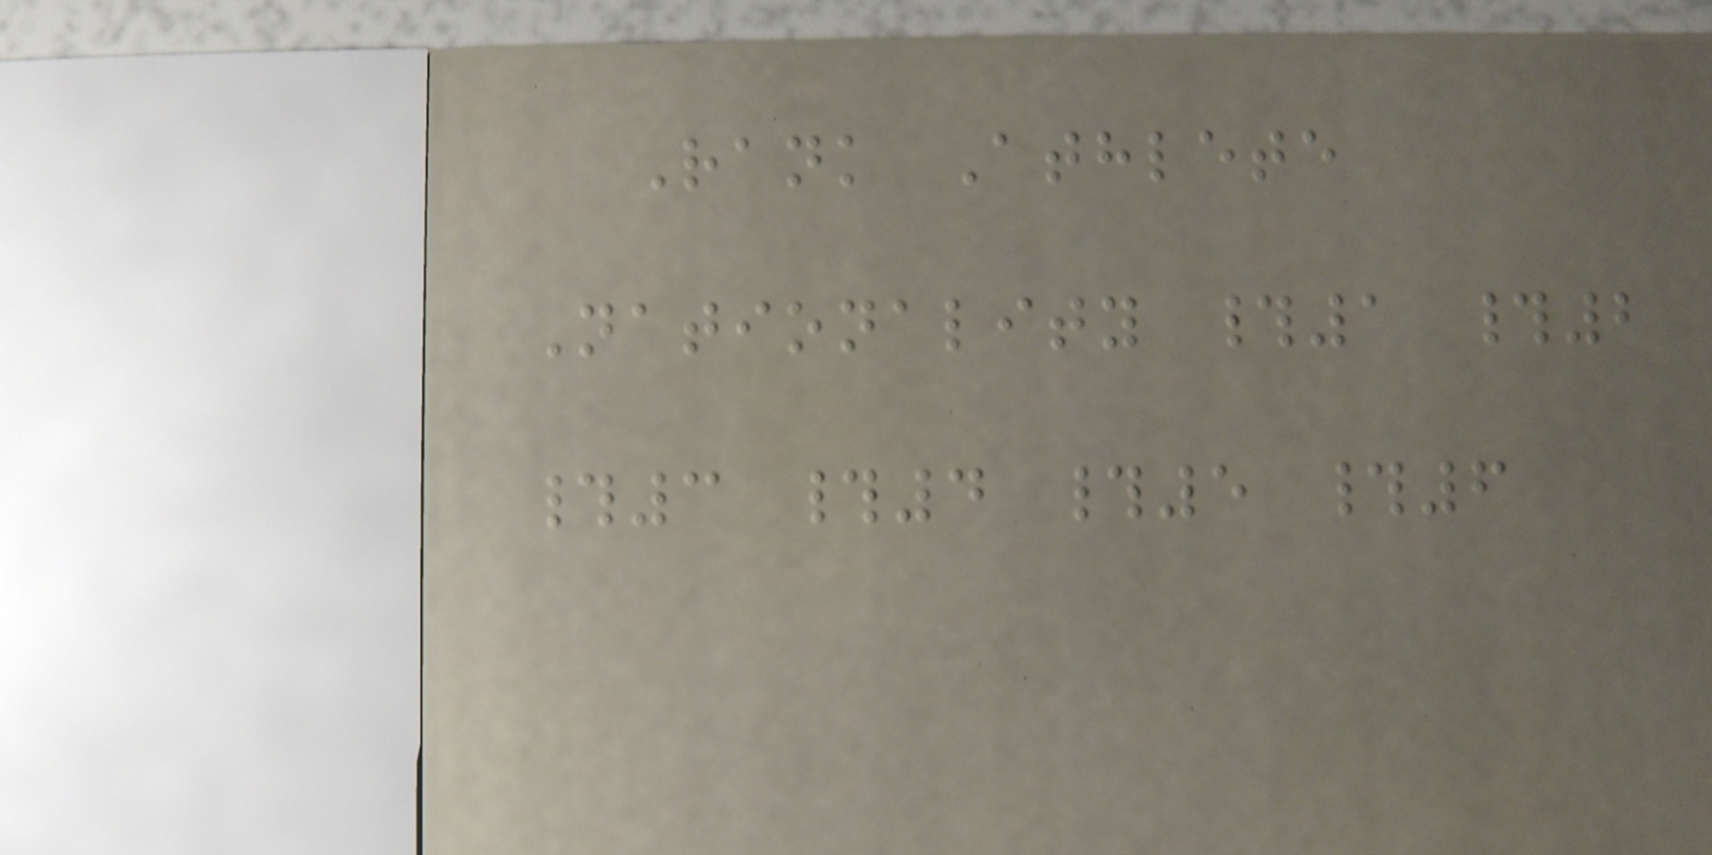Rank Athlete
Nationality #1 #2
#3 #4 #5 #6
